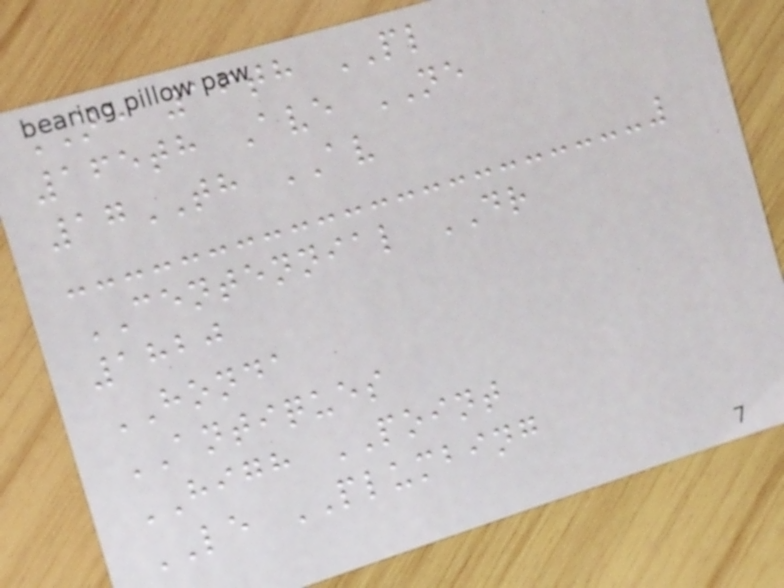NE 16th PL
165th Ave NE
17TH AV
CENTENNIAL DR
1820
HONDA
ANTIQUES
HIGH POINT
LE PLUMBING
